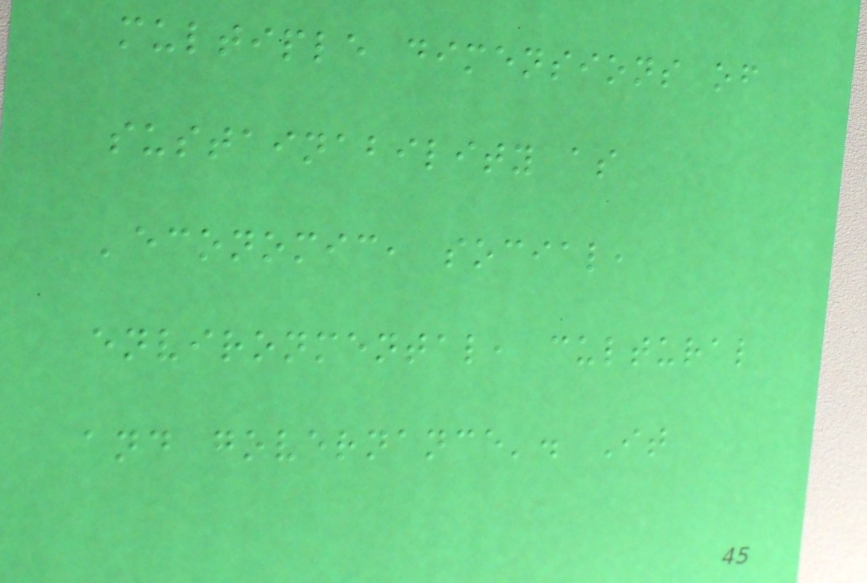multiple dimensions of
sustainability as
'economic, social,
environmental, cultural
and governance'. It
